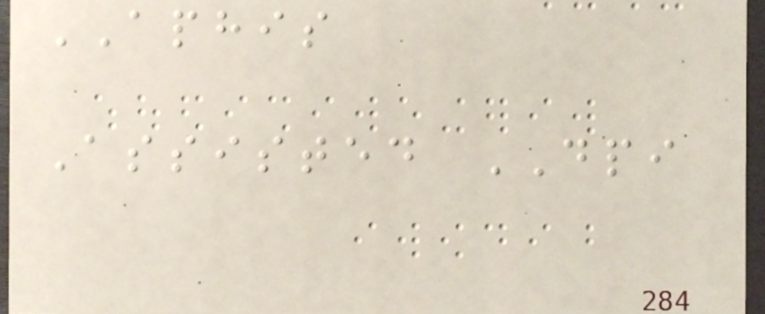APHIS
Assisted DPI
